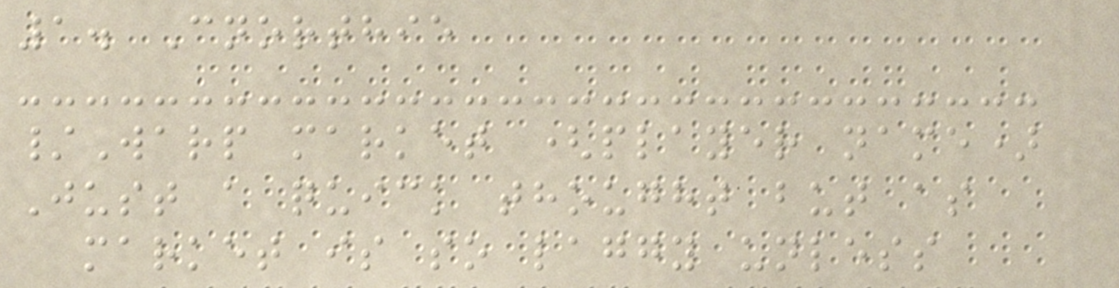1. Cnorthie
/Warp market (player name)
Just a quick thought but as
market is so laggy unless
